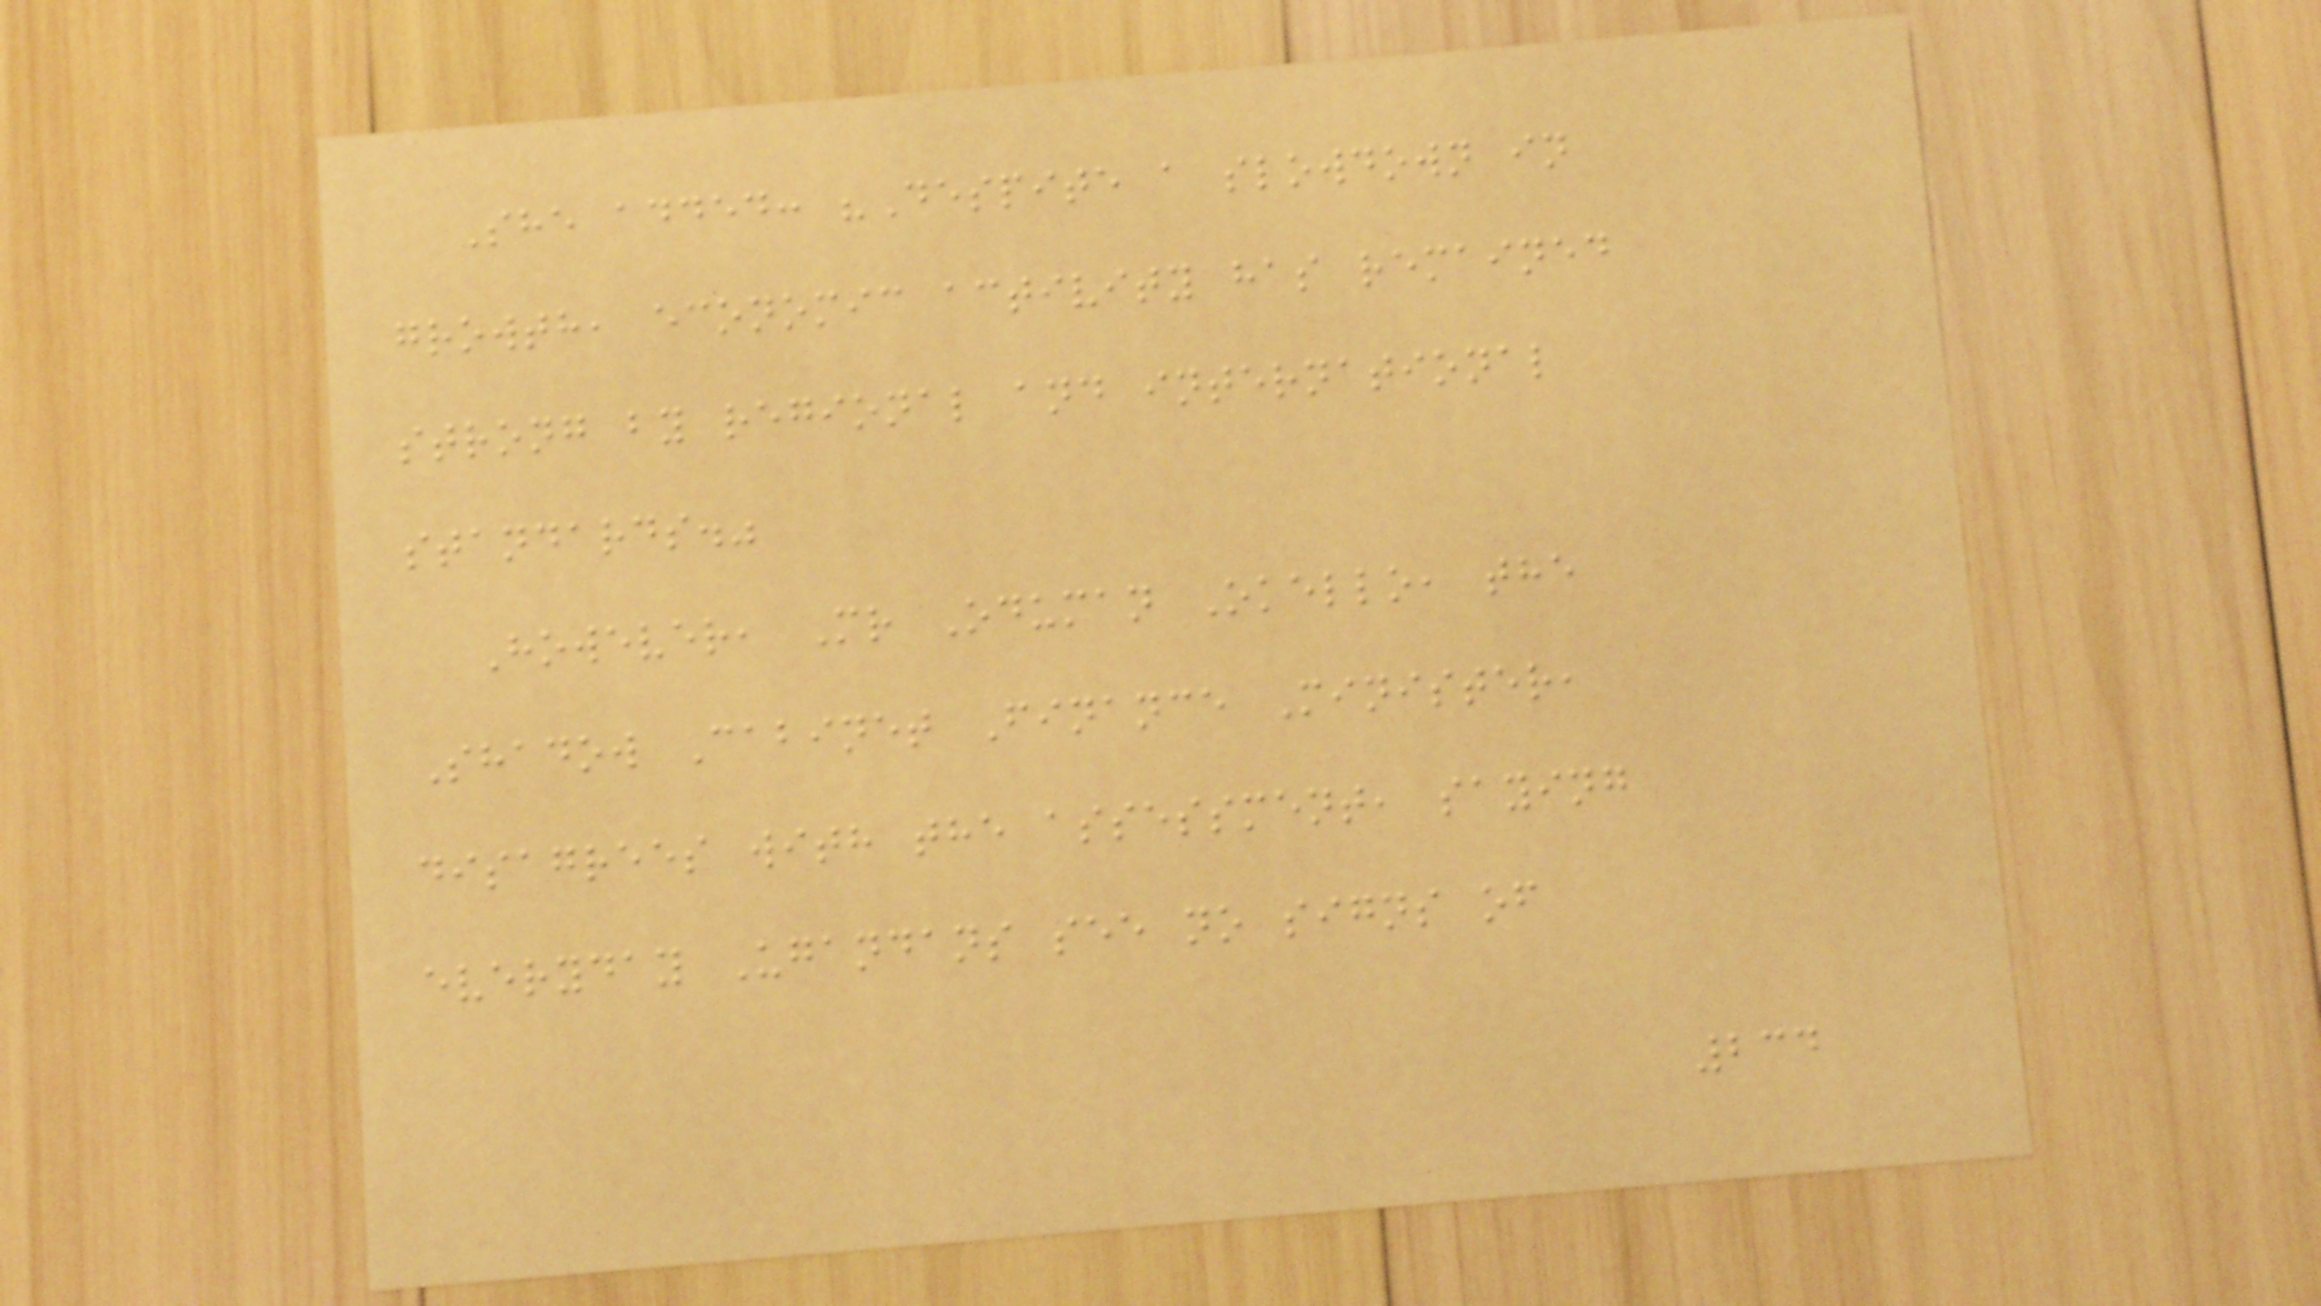She added: "Despite a slowdown in
growth, economic activity has remained
strong by regional and international
standards."
However, Mr Oduman Okello, the
Shadow Cabinet Finance Minister,
disagrees with the assessment, saying
everyday Ugandans see no signs of
234
